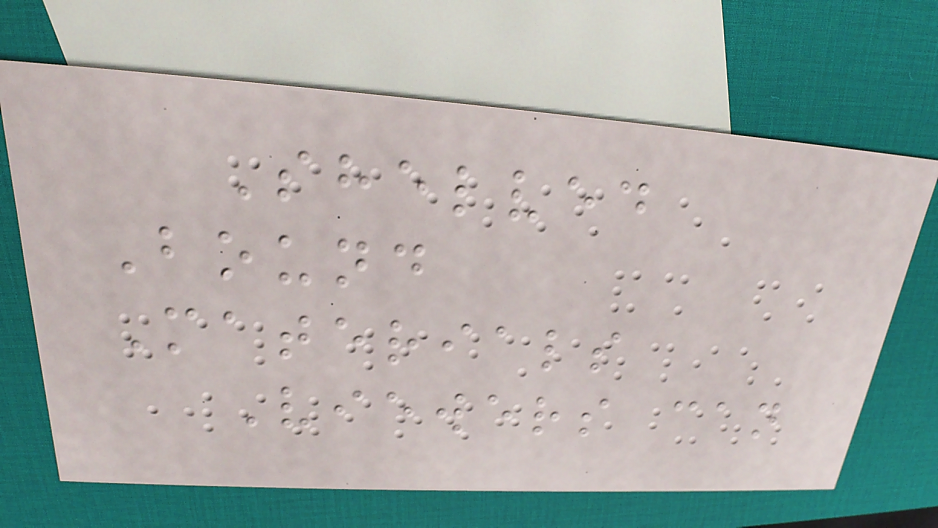Shelved
Bound
Materials
Viewers can
